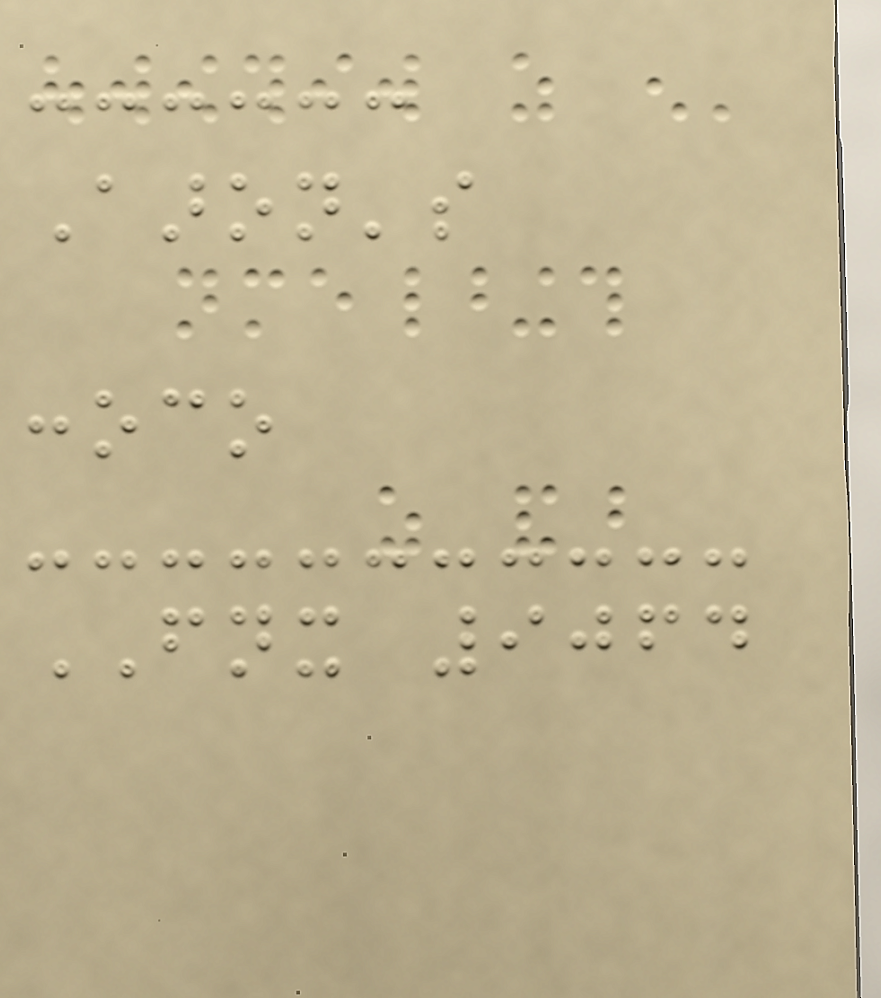Aaron's
conoco
FNX 9064
